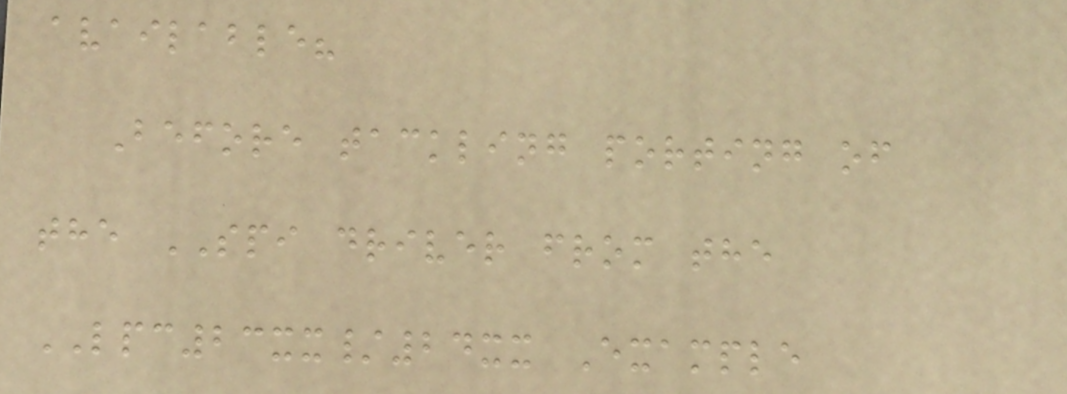available?
Before tackling porting of
the SPI driver from the
LPC23xx/24xx Example
